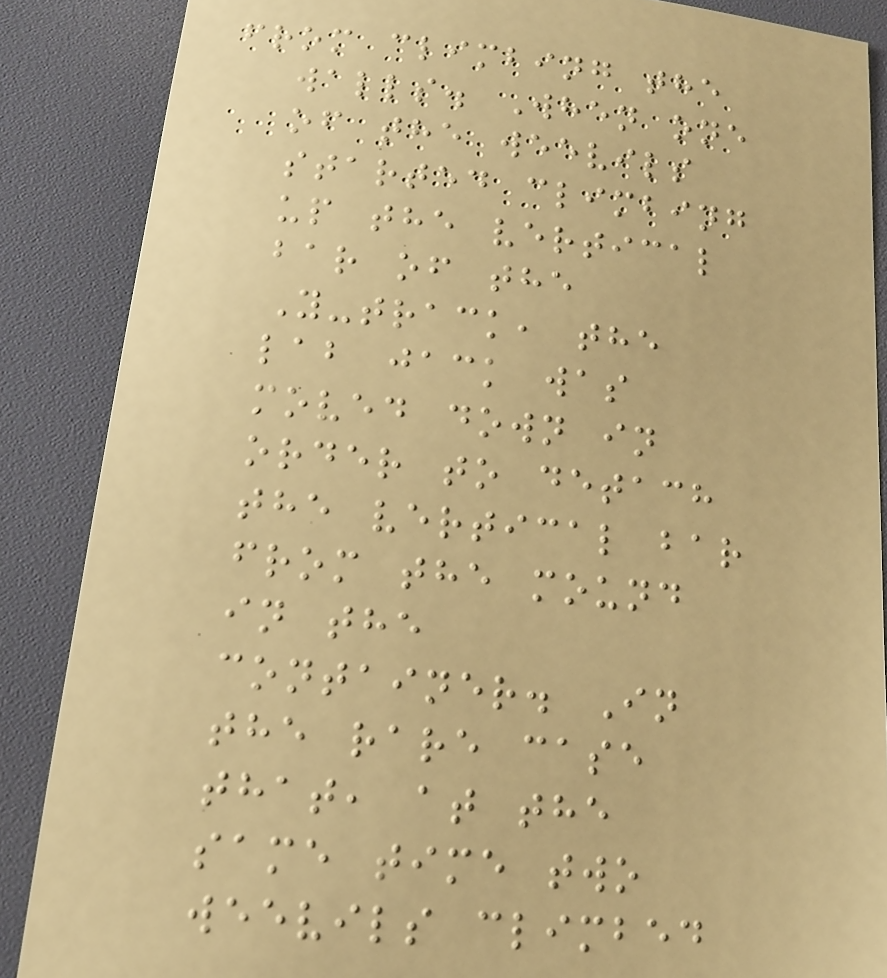from climbing the
walls. When one
of the weevils
started climbing
up the vertical
bar of the
Y-track, the
lab jack was
moved down in
order to detach
the vertical bar
from the mound
in the
container. In
the rare case
that, at the
same time two
weevils climbed
